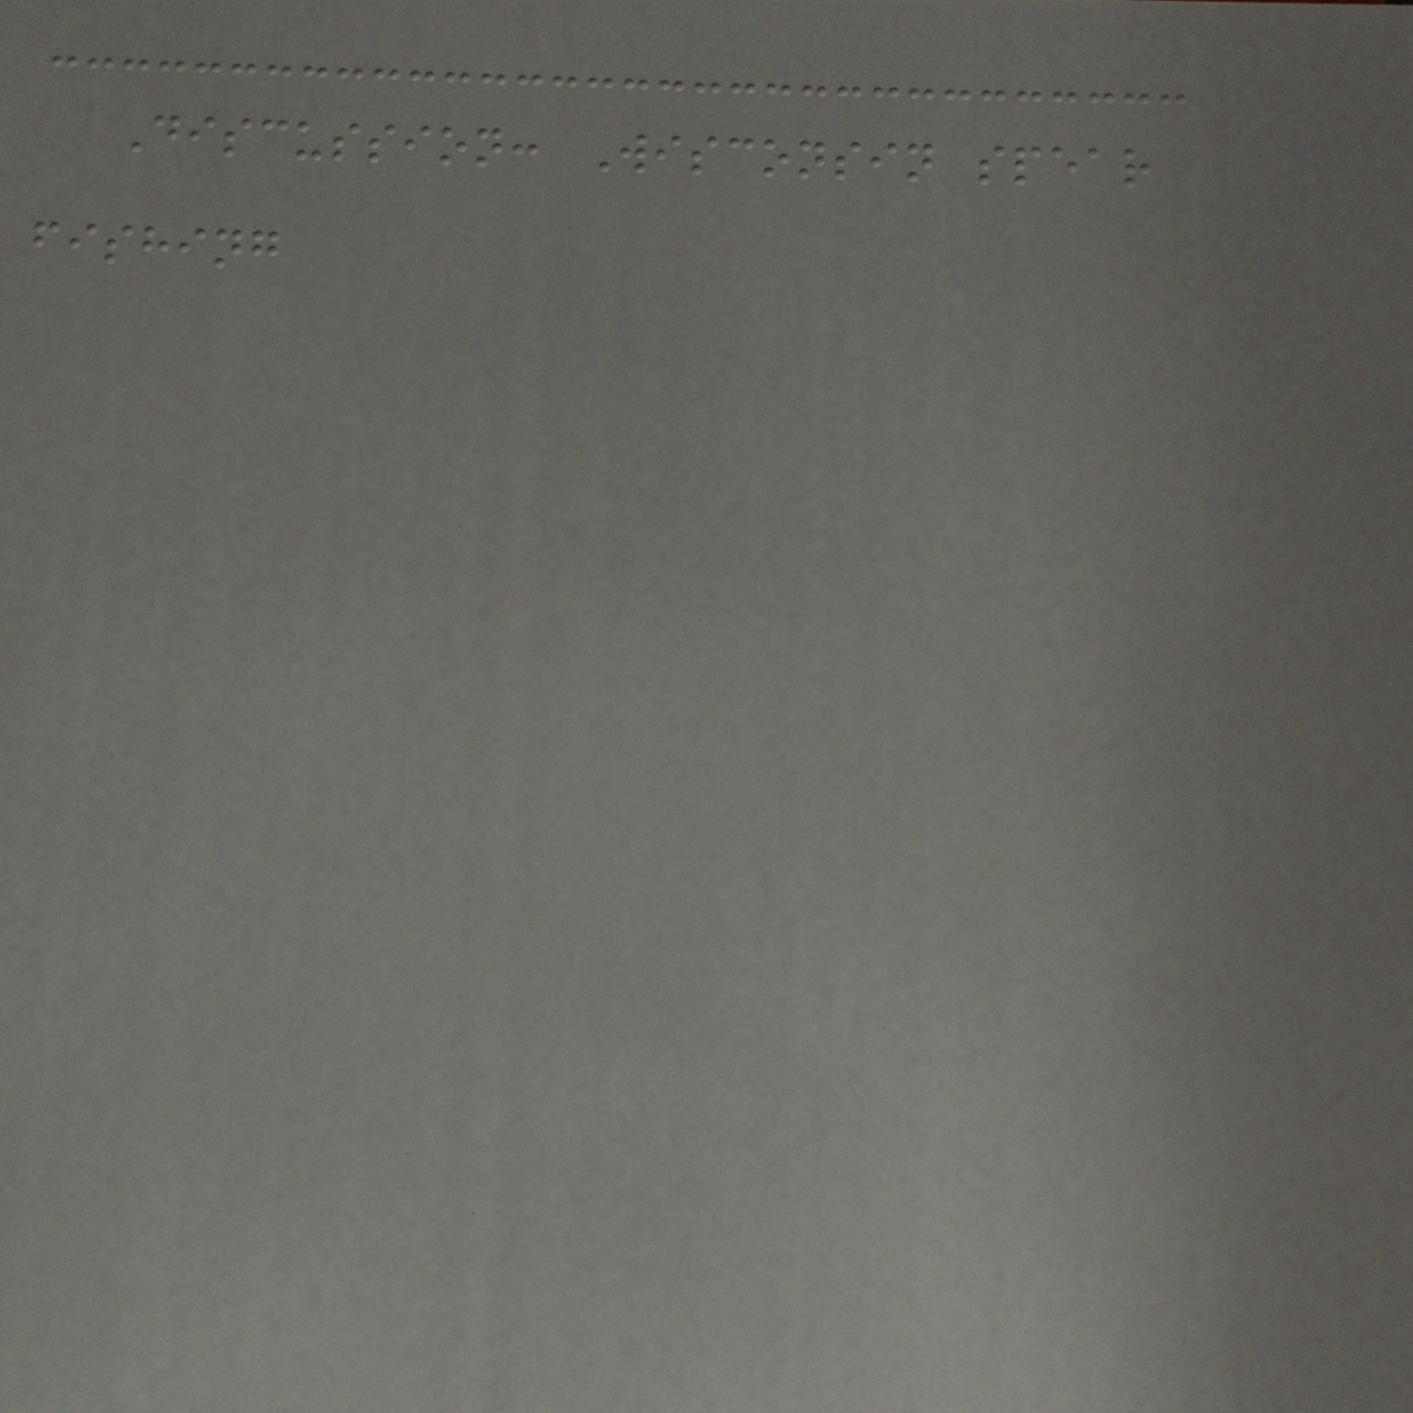Discussion: Wisconsin spear
fishing
